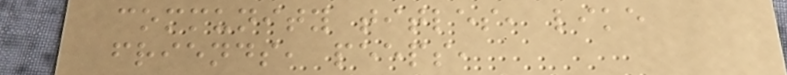community titles, like
friends, peeps,
